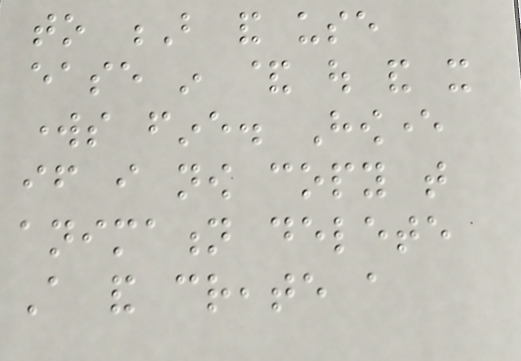to B and use
ease in & out and it
works fine. However
if i now copy that
animation delete
A and create a
